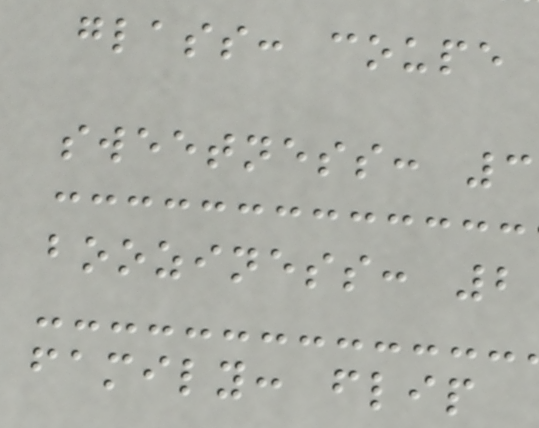glass: coupe
sweetness: 3
booziness: 2
family: flip
